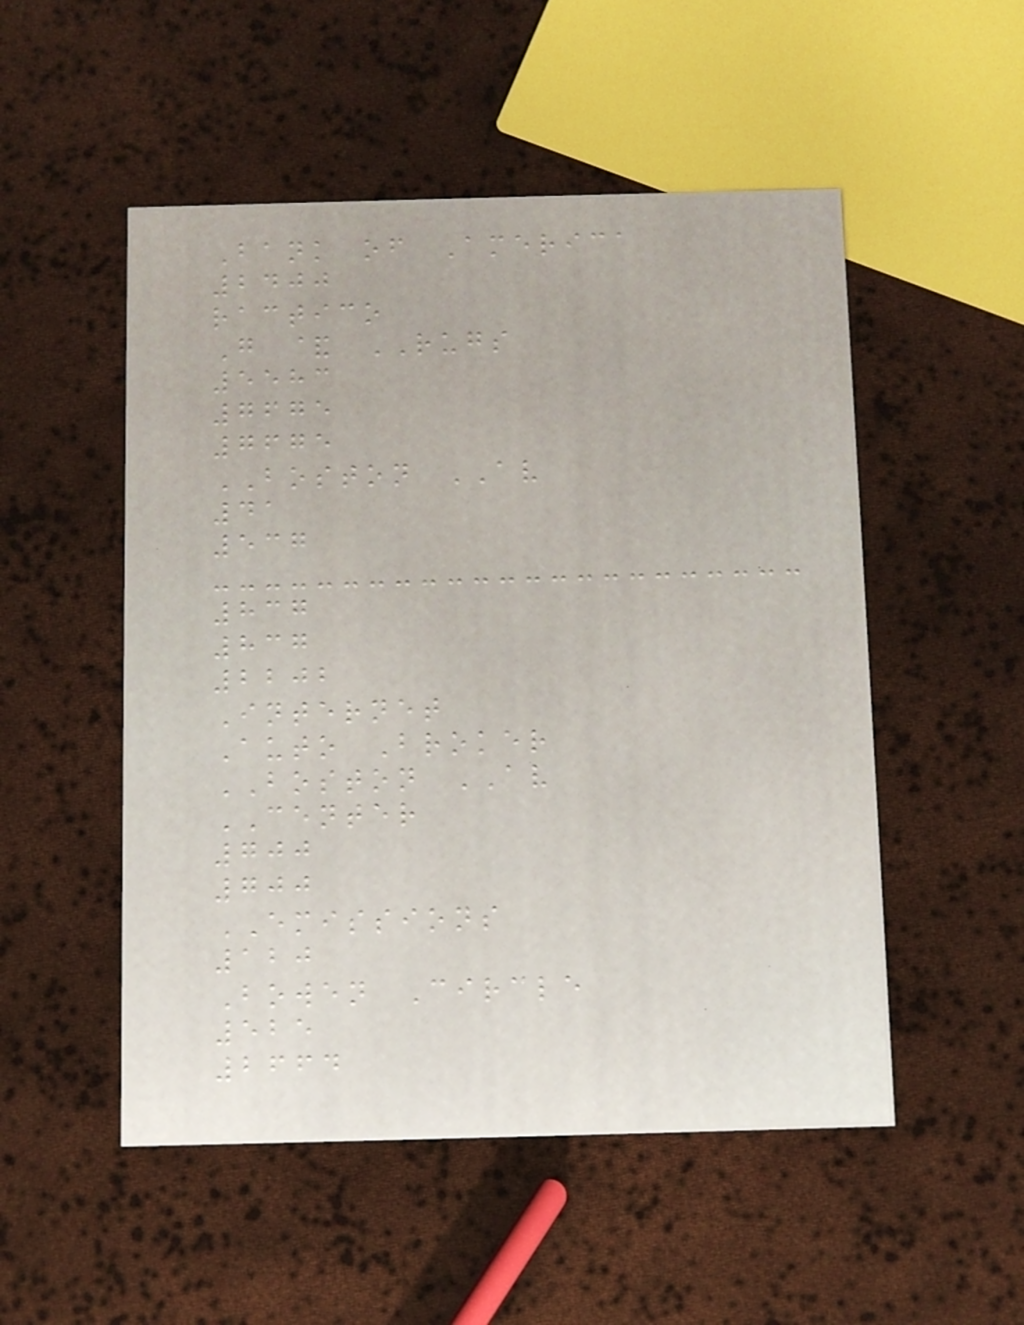Bank of America
2400
ractico
G & RUGS
5583
7675
7675
BOSTON AV
41
537
837
837
2202
Internet
Auto Broker
BOSTON AV
CENTER
700
700
EMISSIONS
120
Bowen Circle
525
2664
